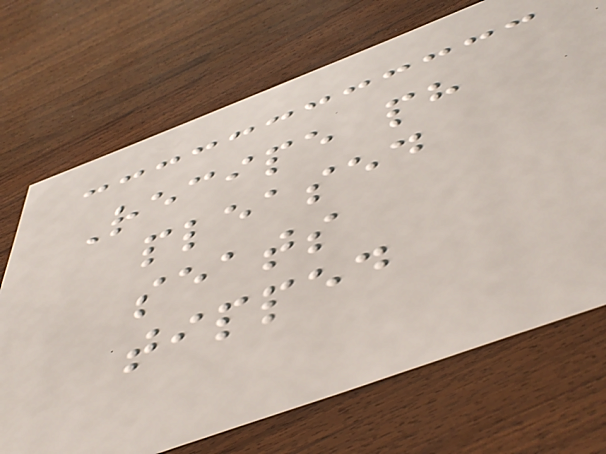Recipe ph
pleased
seats
tipped
